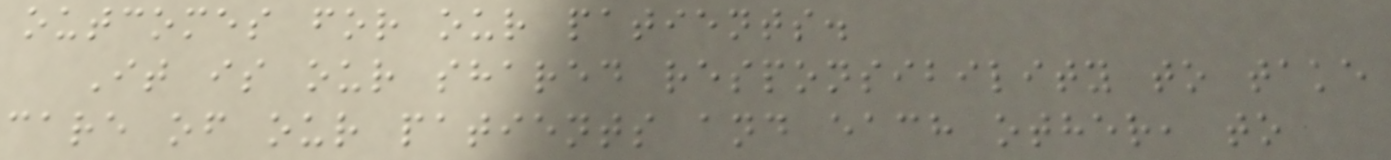outcomes for our patients.
It is our shared responsibility to take
care of our patients and each other, to
